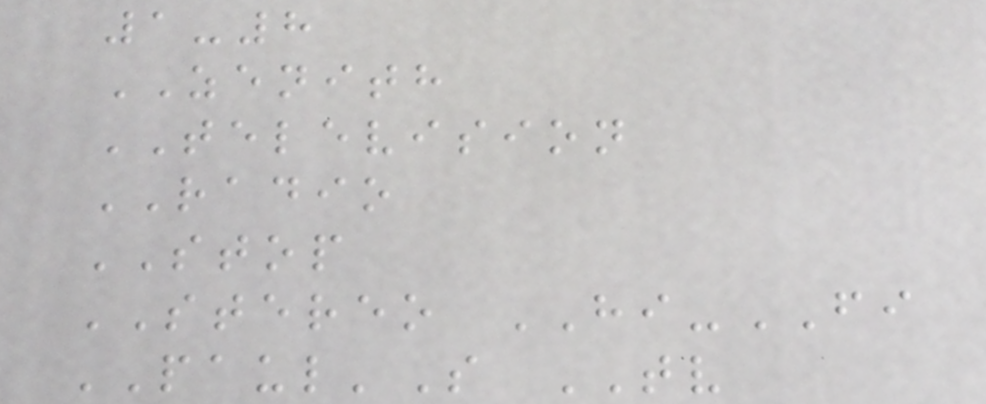1-8
ZENITH
TELEVISION
RADIO
STOP
STEREO HI-FI
PAUL'S TV
